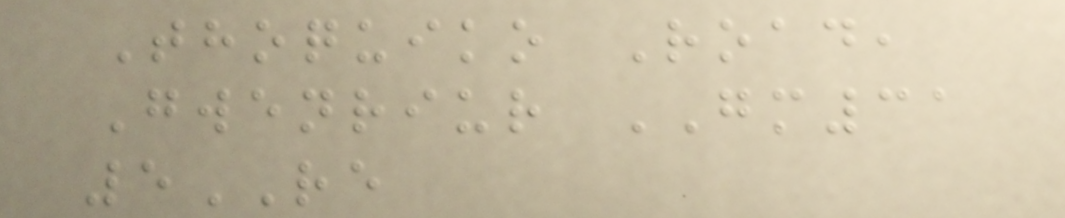Thoquiko Road,
Gwenriur GM31
5RE
